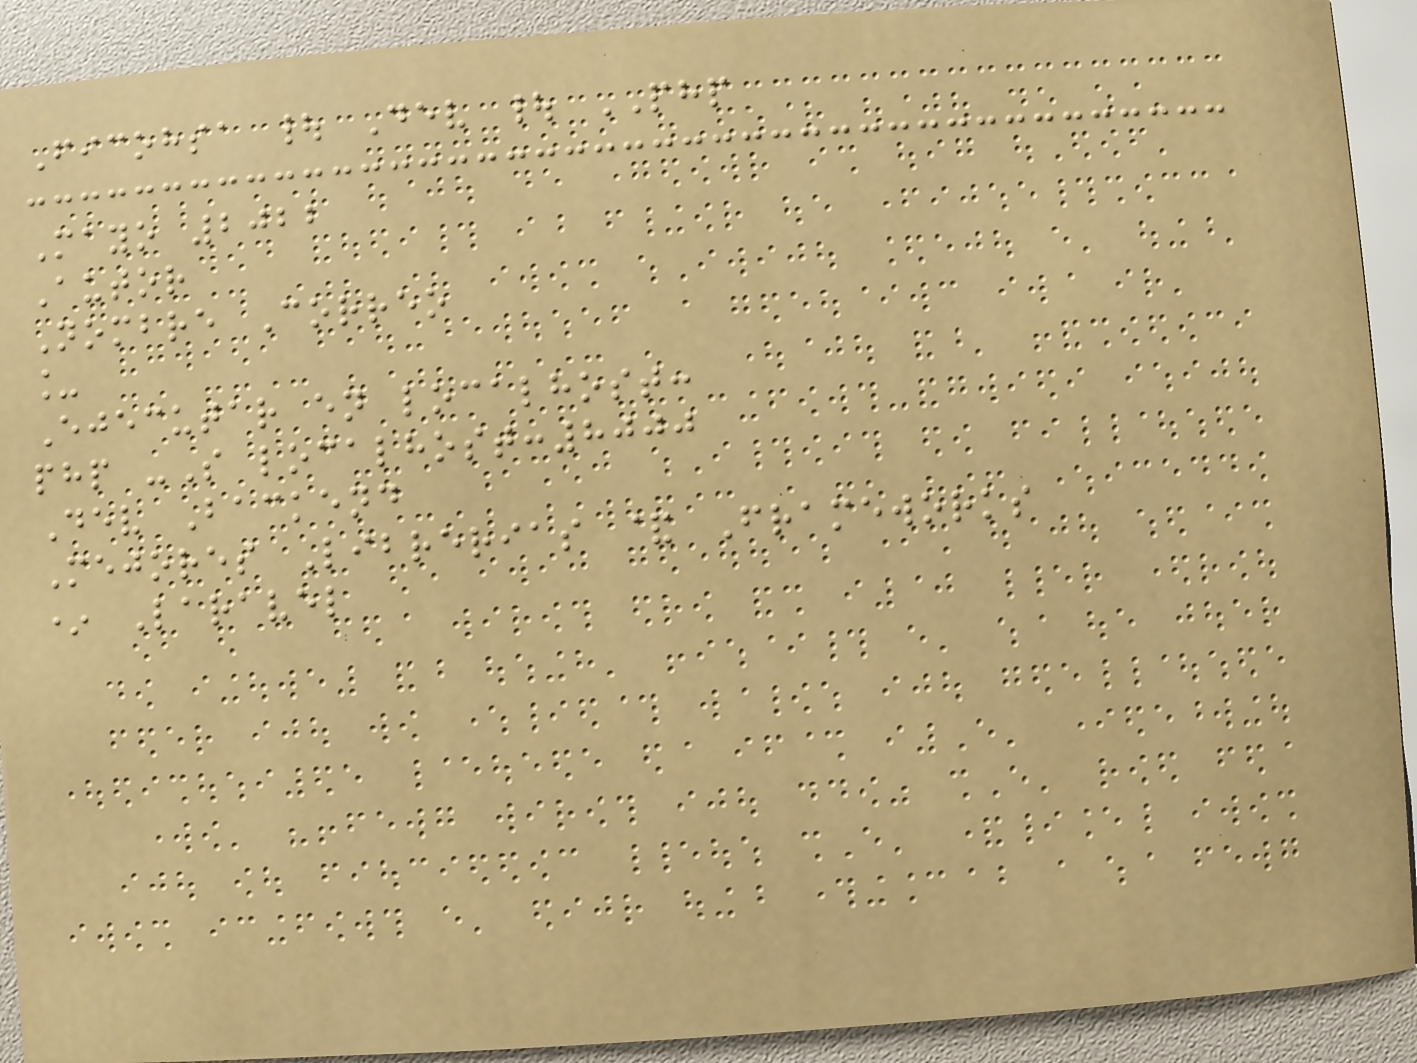Ficohsa | Dev | PHP
Mayo 2022
Autor
Nombre Correo
_
Ejecutar en localhost:
php -S localhost:8000
Dev Backend
Mejores Librerias & Frameworks
* Laravel
